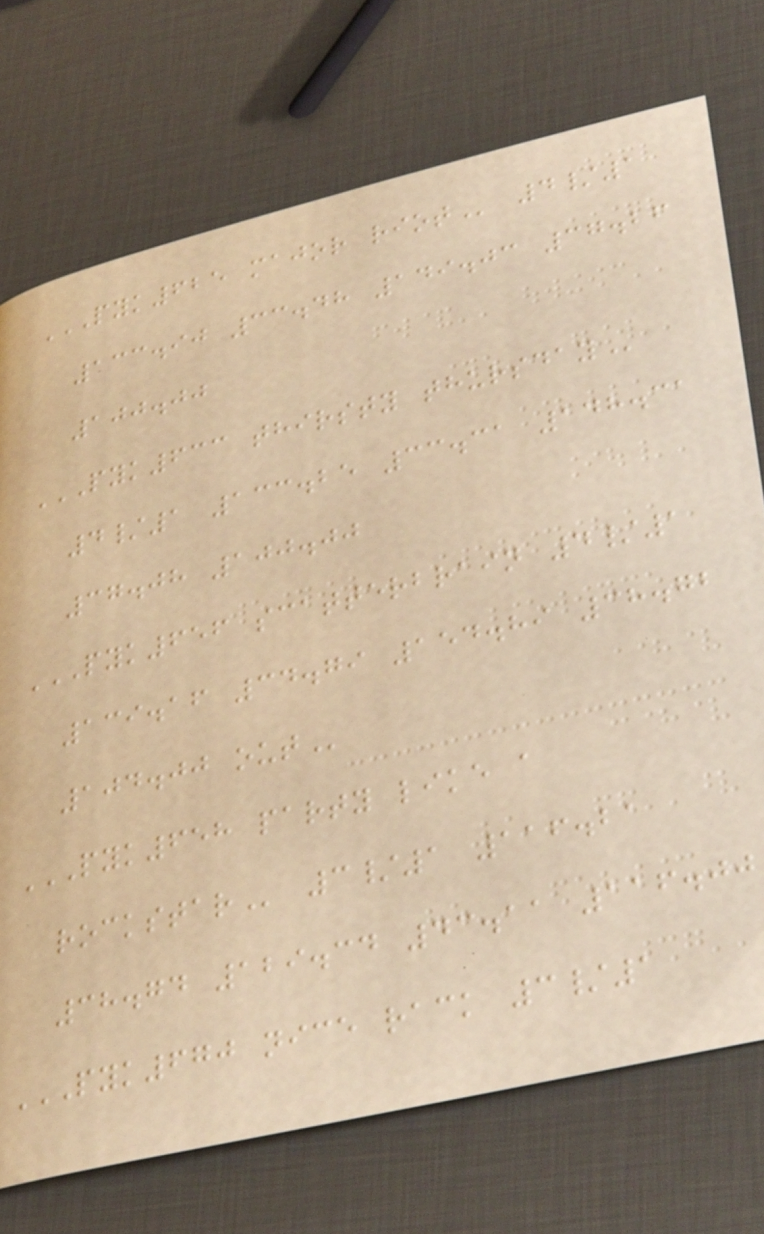PYK625 MAJOR RIOT 4/1
133.90 33.48 149.03 37.26
100.00
PYK633 THIRSTY THURSDAY
4/1 133.25 33.31 148.31
37.08 100.00
PYK656 SCATTERBRAIN 4/1
139.16 34.79 154.89 38.72
104.00 OUT
PYK658 PARTY LIKE A
ROCKSTAR 3/1 116.21
38.74 129.34 43.11 116.00
PYK670 NICE RACK 3/1
